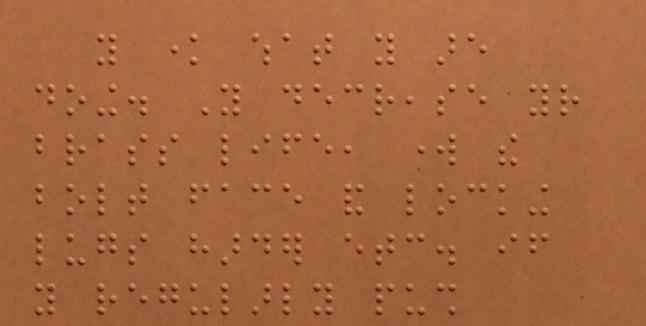you know what you are
doing. You decrease your
brass life, work the
bolt face and locking
lugs harder etc. if
you regularly push
